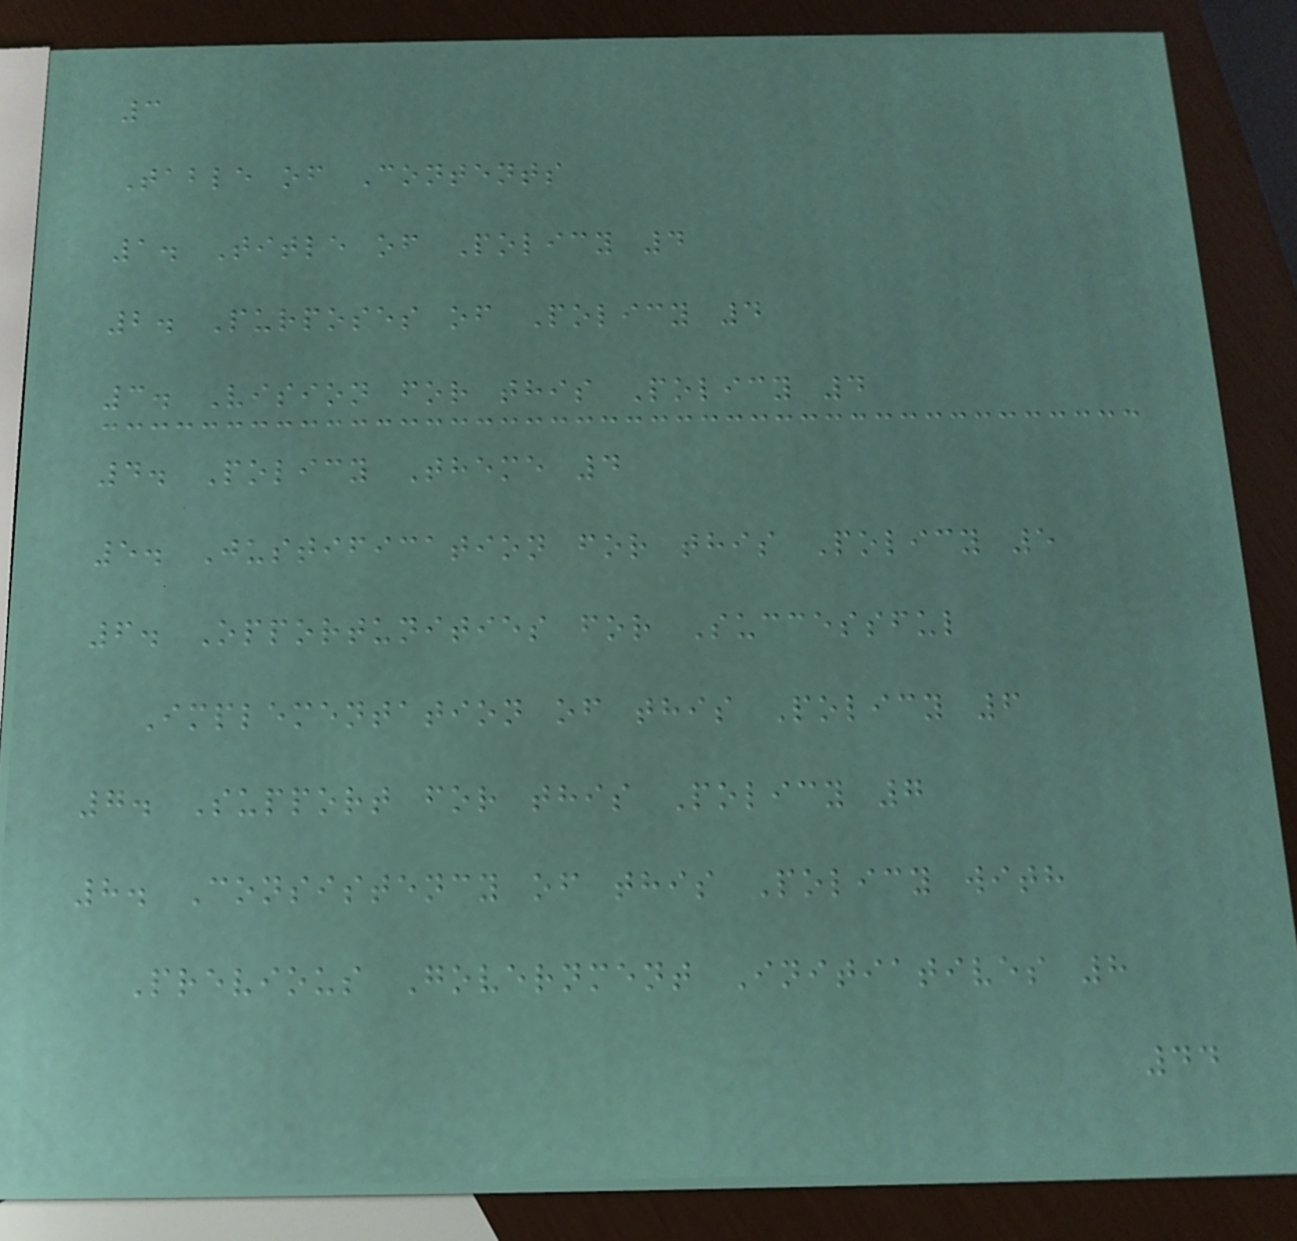3
Table of Contents
1. Title of Policy 4
2. Purposes of Policy 4
3. Vision for this Policy 4
4. Policy Theme 4
5. Justification for this Policy 5
6. Opportunities for Successful
Implementation of this Policy 6
7. Support for this Policy 7
8. Consistency of this Policy with
Previous Government Initiatives 8
44
